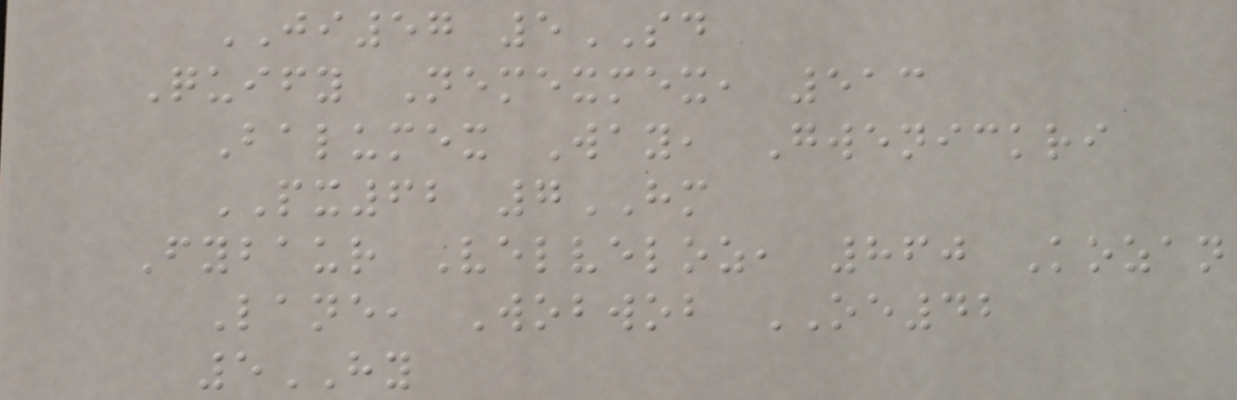JI57 5SD
Quify Nemexmex, 513
Balumex Way, Gwenickri
PX62 7HM
Fybaur Velveloz, 860 Kozan
Lane, Wobwob OE42
5HY
